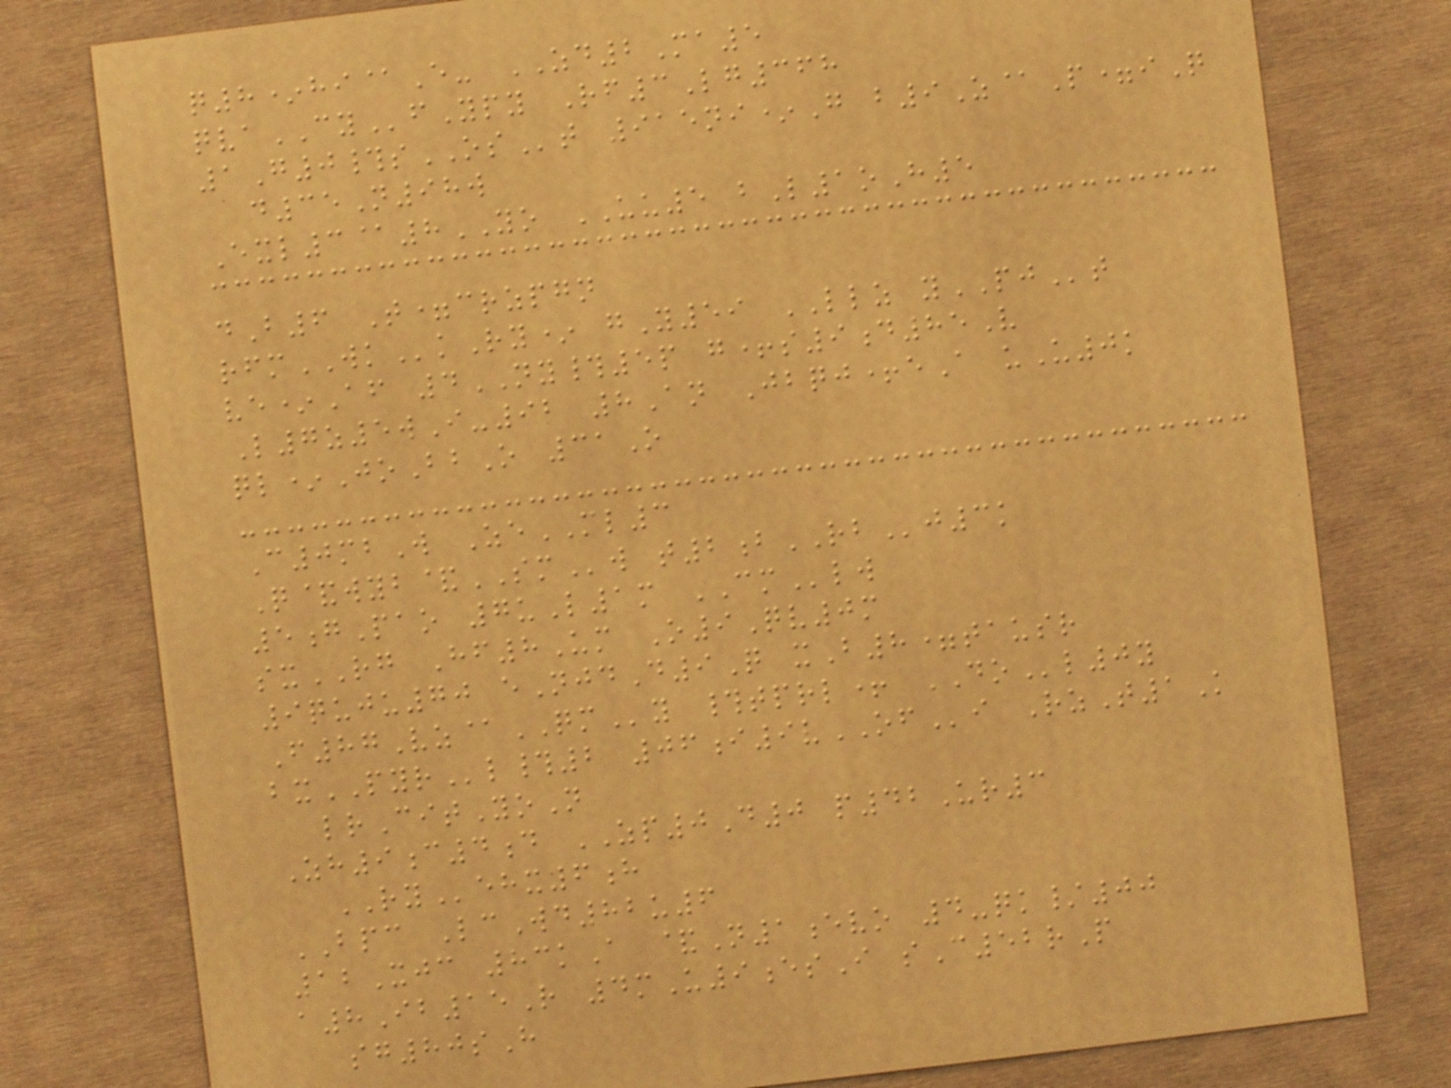q8*hi@E- ZD2Ma5
qvaCYfYpy Rf3Lg368
1G0#sOSt 915ni*G b9Z@P=iQ
d35N98w
Exl3@8YO UU5 bL1oH5
dB6 T=crzpgn
rfmWKkRy* gY59 LLZ yPJt
ve*Af 4NY#5p g+s9d85V
L7z5wI-92 8An Jbqj+eA uU0k
ql*JoBbO 31O
C0mbW ZeML3
Q&wyb&SMw t2bRBj3k
5gPao 7uL1m CMlw
sxRG Hf8Um O9Qv0m
9quju70 eNjdD9Q xB8=tausr
F87Vz@QMy #tprl+ DOl0y
bxPYRl#2 06i9vOFi RzT1K
lrCitYoN
Zh9c4d ZP0D0 p42Ur3
RYehx6h
BPC LcWd82u6
12Xjc 83kA &N1evo 4-qk/00
a8Ib15R 4mU9esI sC52rP
sg80sH
